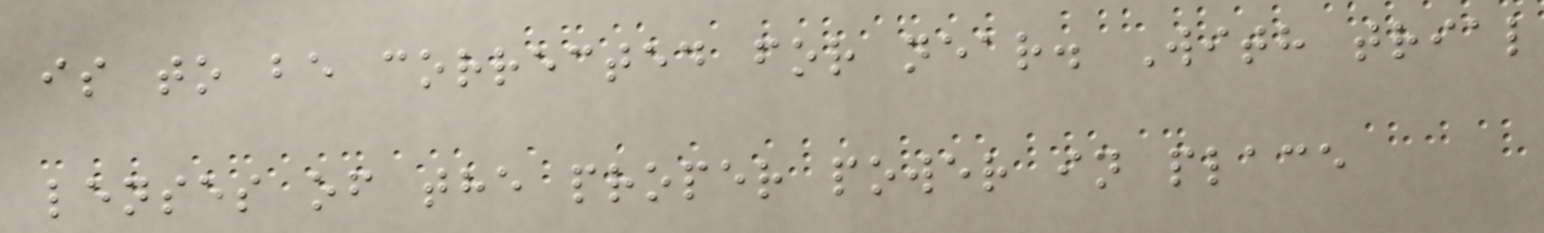is to be corrected for near. With trial
lenses of the proper power in place
